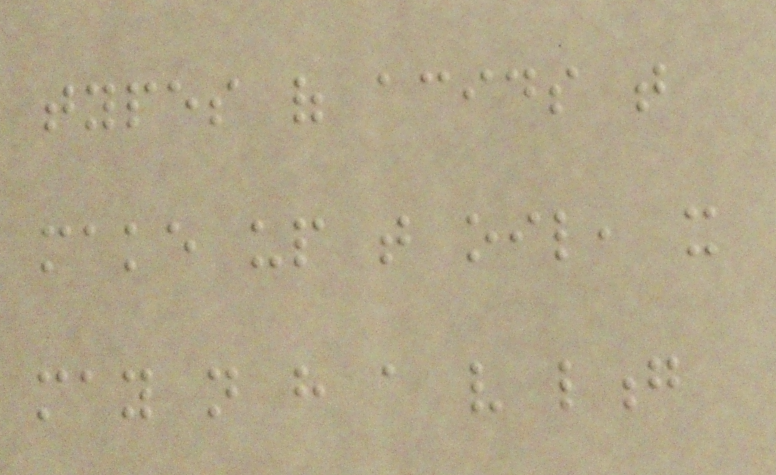types of acids that
make up that oil, it
may not have a very long
